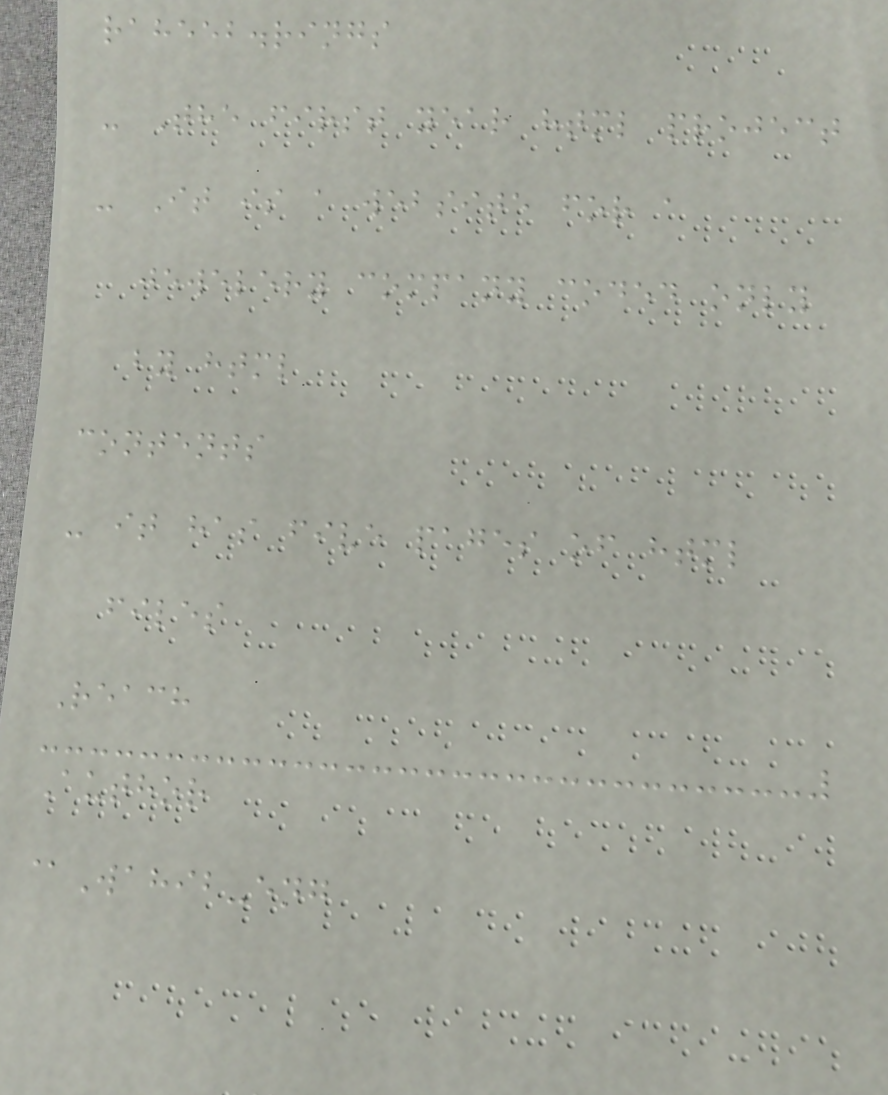raheeb.rings
- The first year html project
- It is a website for a
jewelery company coded only
by html
contents
- it has five pages of html
files
Reach
Author
@Wahib-eng
